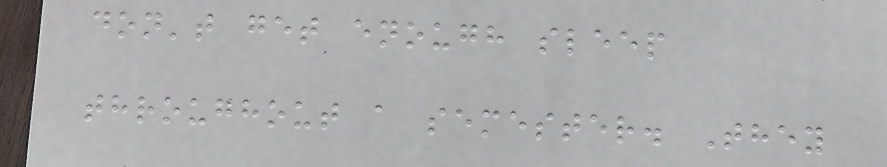don't get enough sleep
throughout a semester. They
